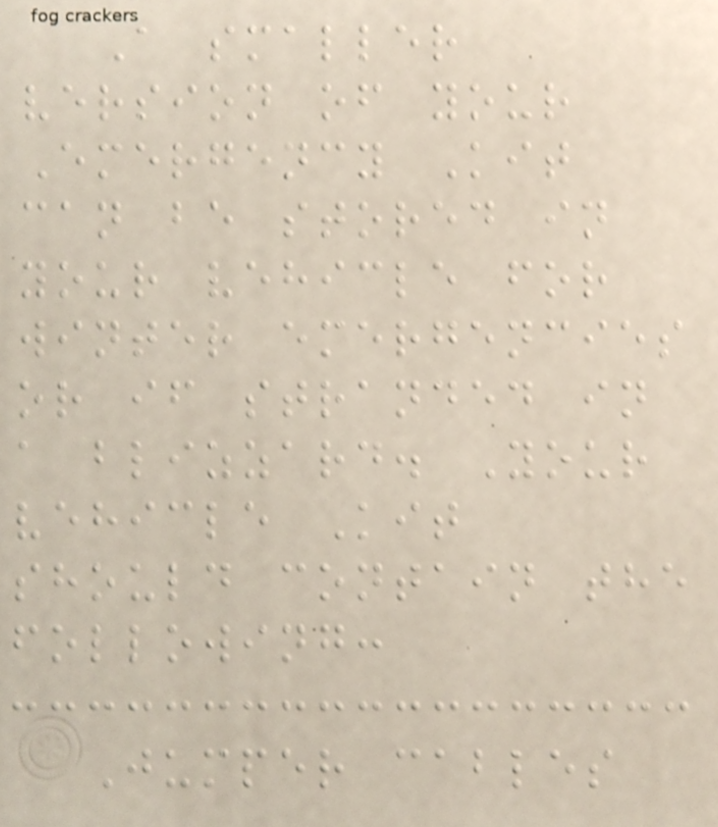A smaller
version of your
Emergency Kit
can be stored in
your vehicle for
winter emergencies
or if stranded in
a blizzard. Your
vehicle Kit
should contain the
following:
Jumper cables
